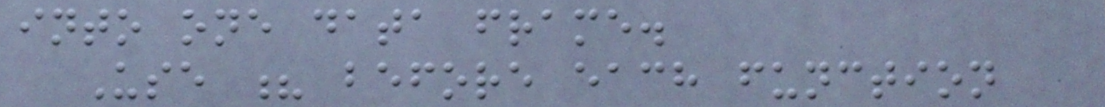into one data frame.
Use ? before each function
